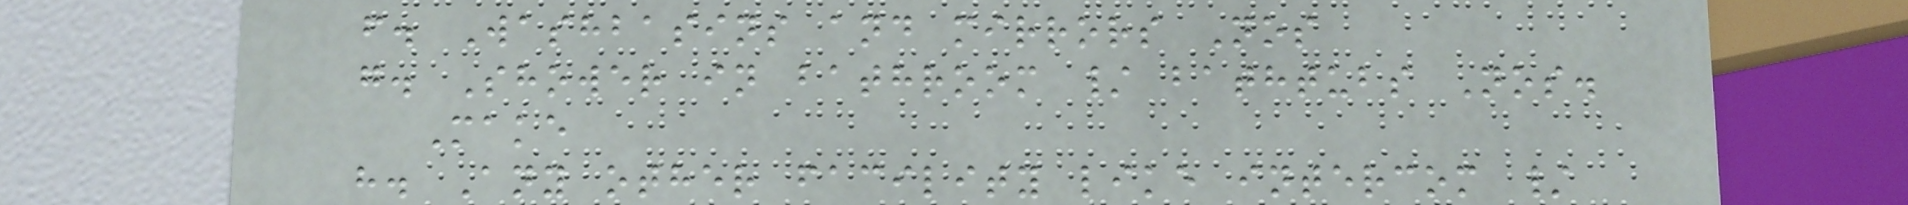f. Washbasins and mirrors Nos
g. Shower in bathroom / bathtubs Nos.
Make
h. Any other facility like intercom /
